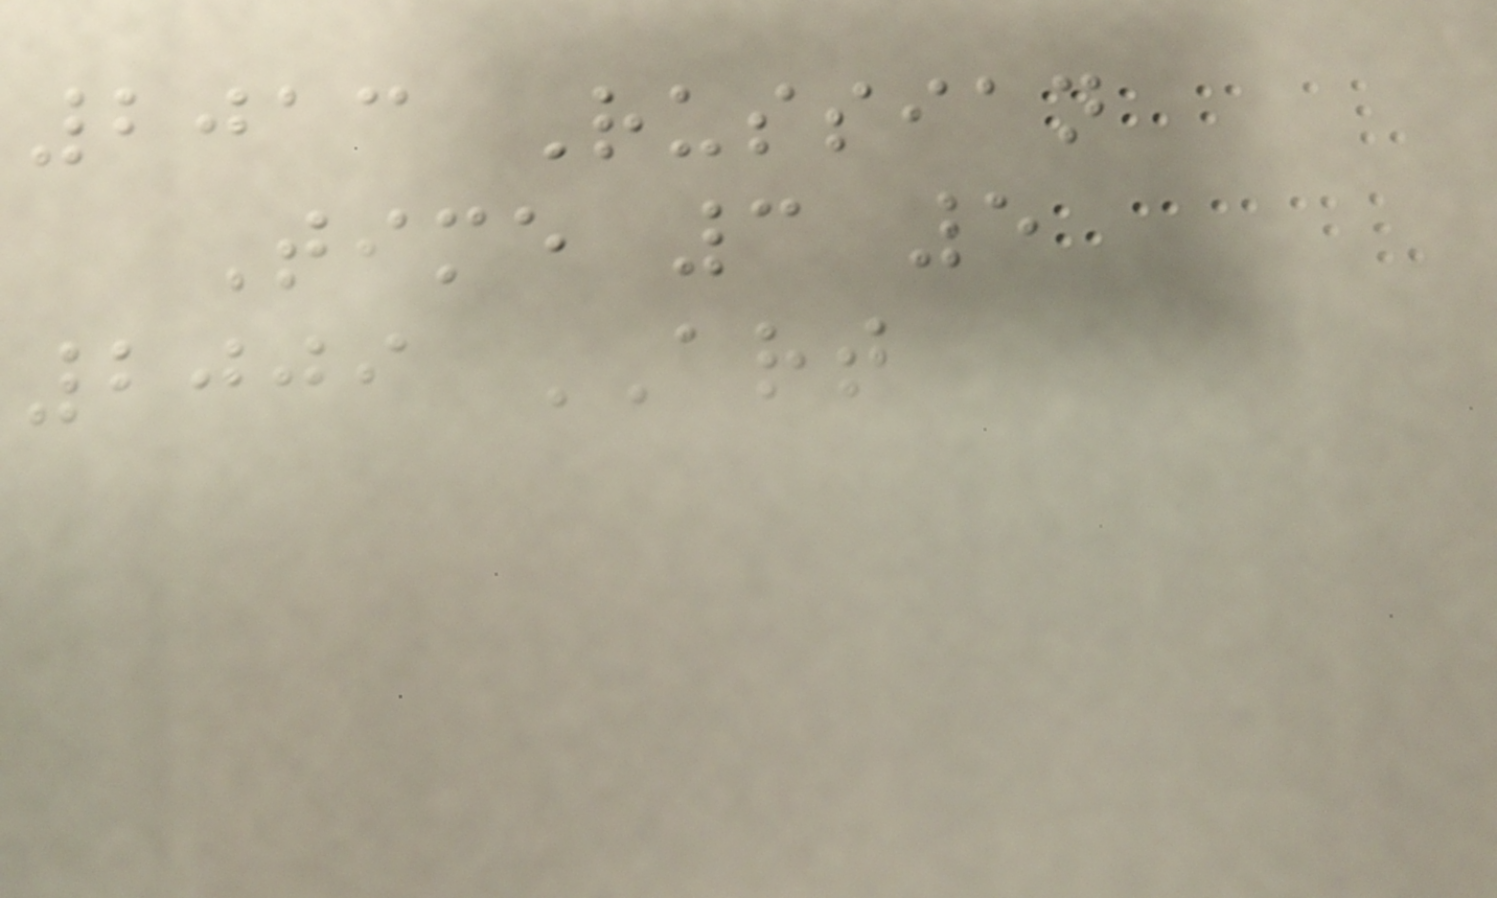2013 Russian
Time 3 5
2009 ART
